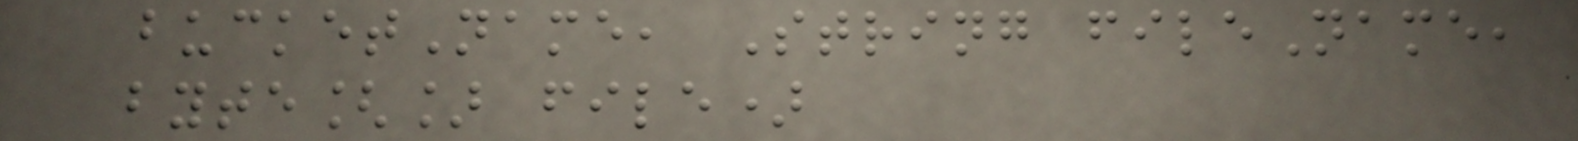bucketName, String fileName,
byte[] file)
